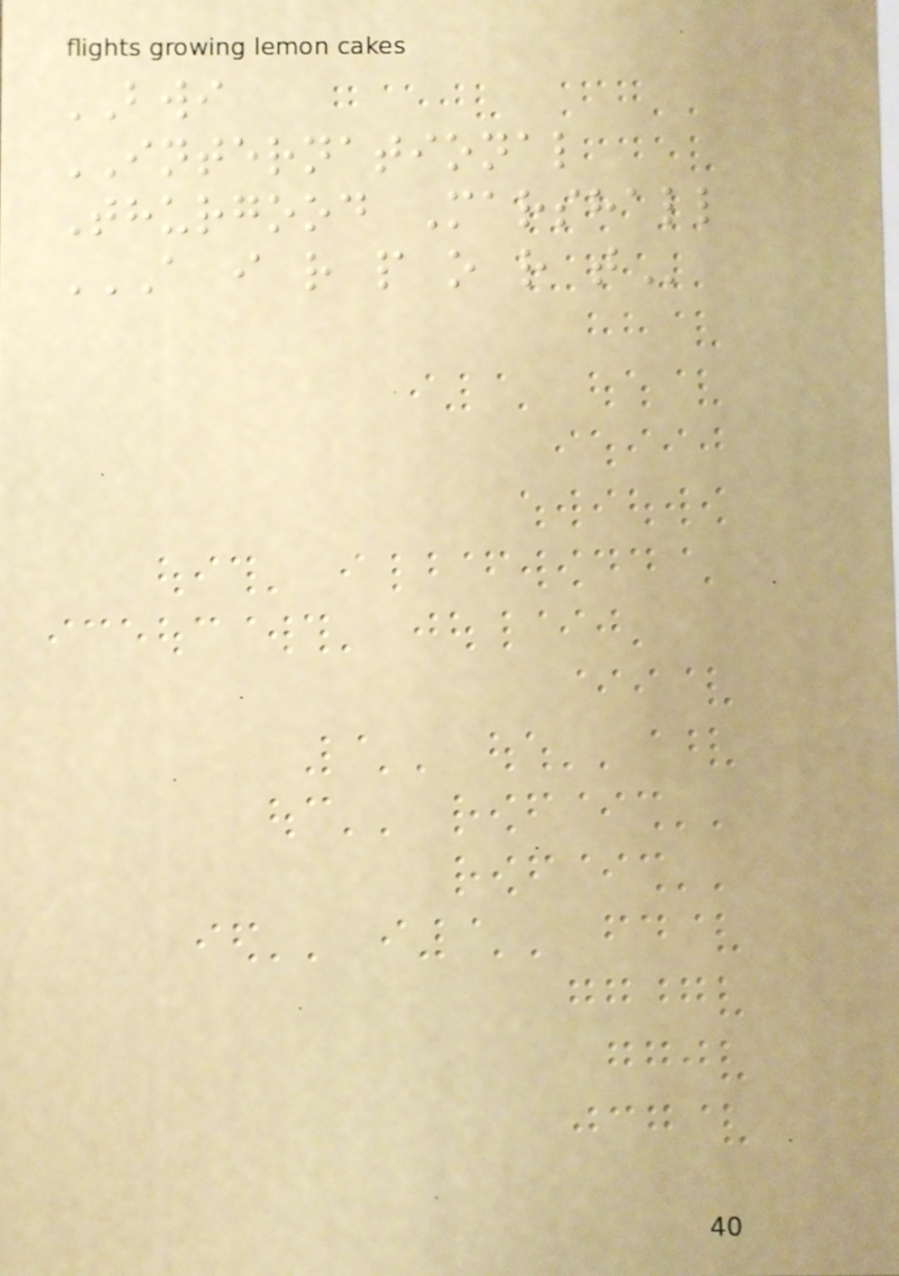BWI
INTERNATIONAL
Thurgood Marshall
A I R P O R T
